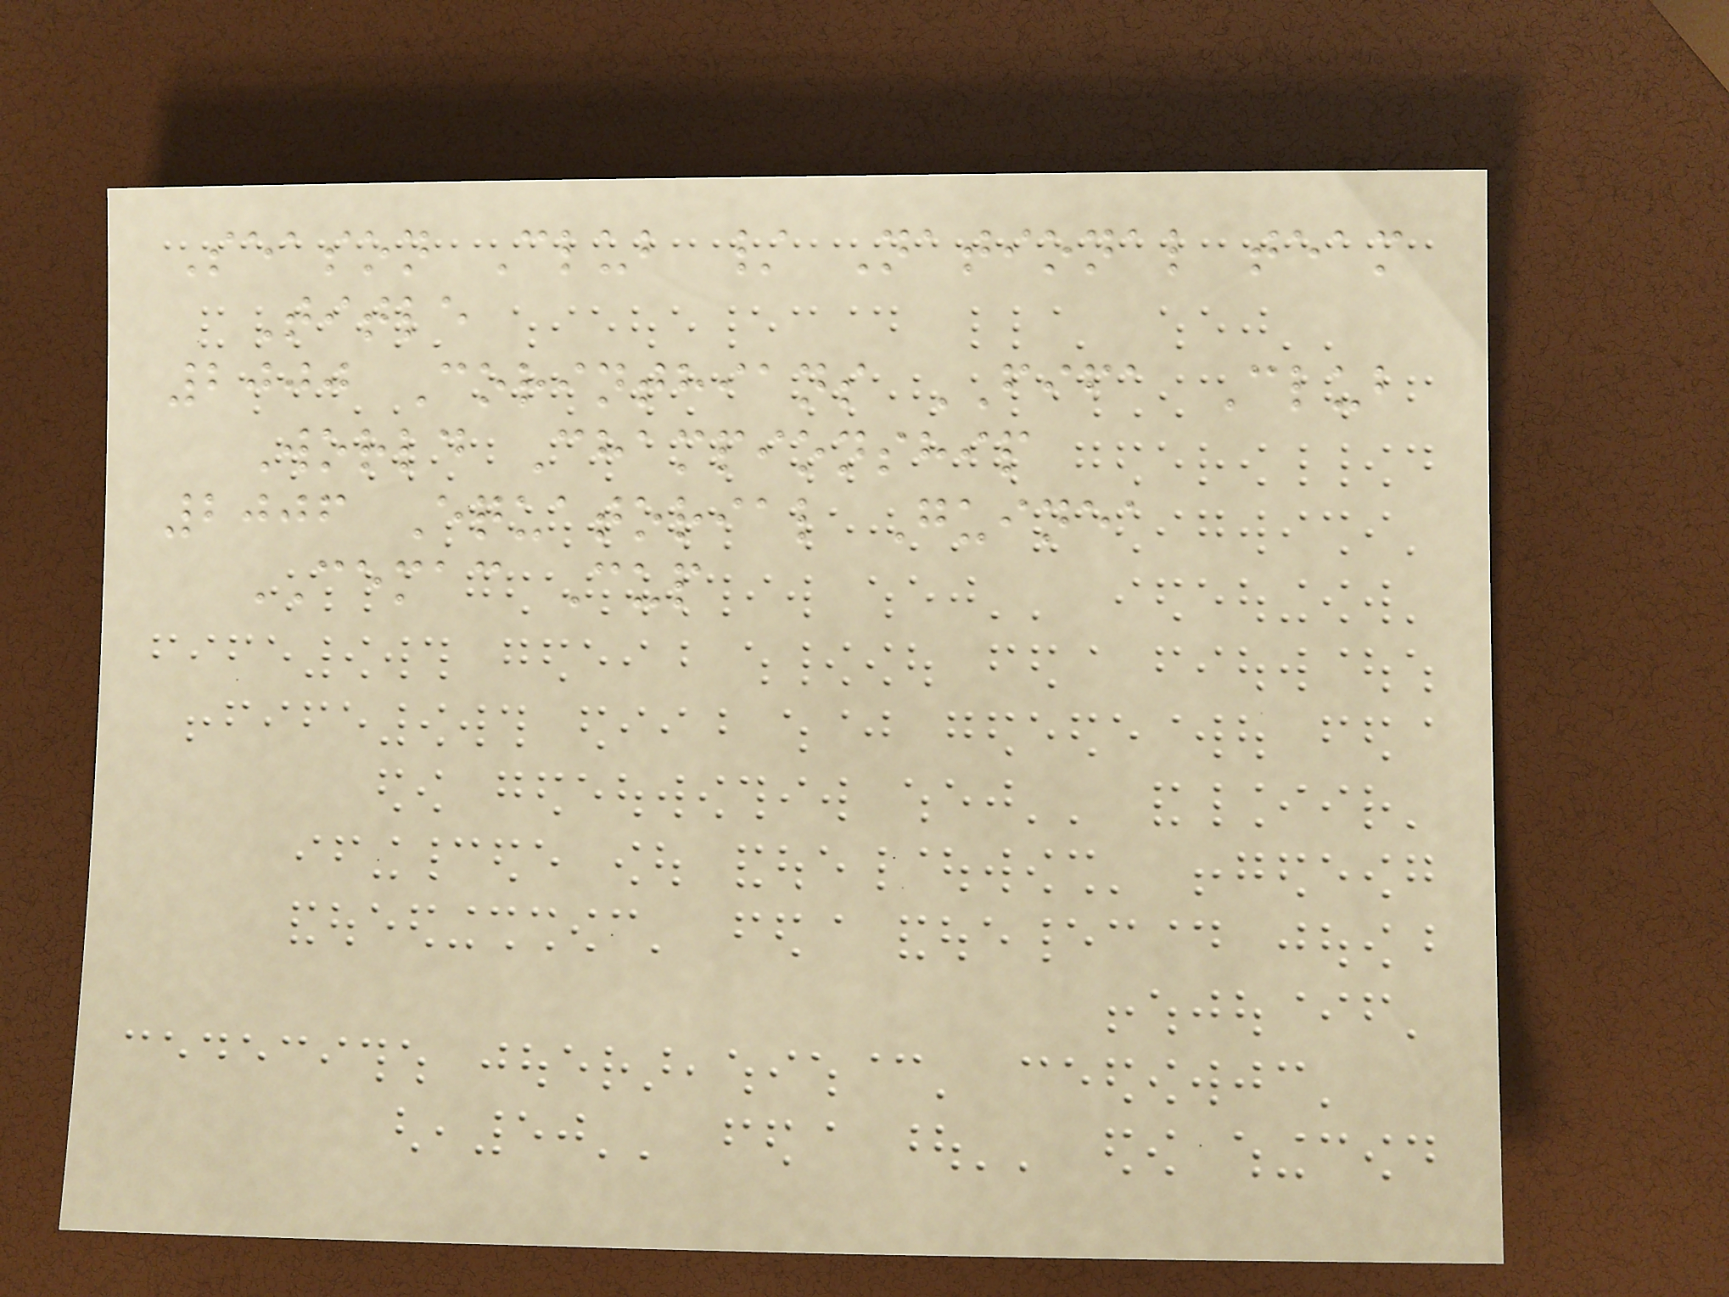Season Club / National team
Title
2000 Corinthians FIFA Club
World Championship
2006 Equatorial Guinea
CEMAC Cup
